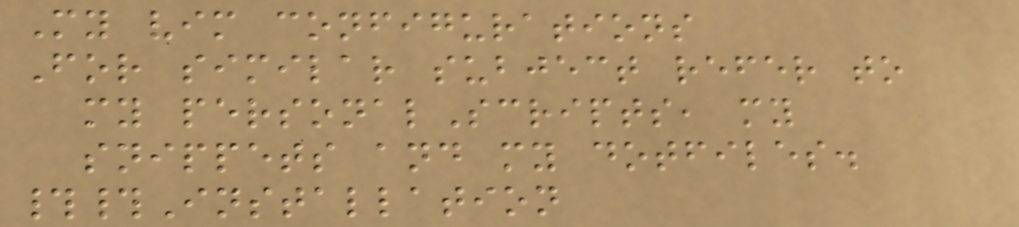My vim configurations
For similar subject refer to
my personalScripts, my
snippets and my dotfiles.
##Installation
